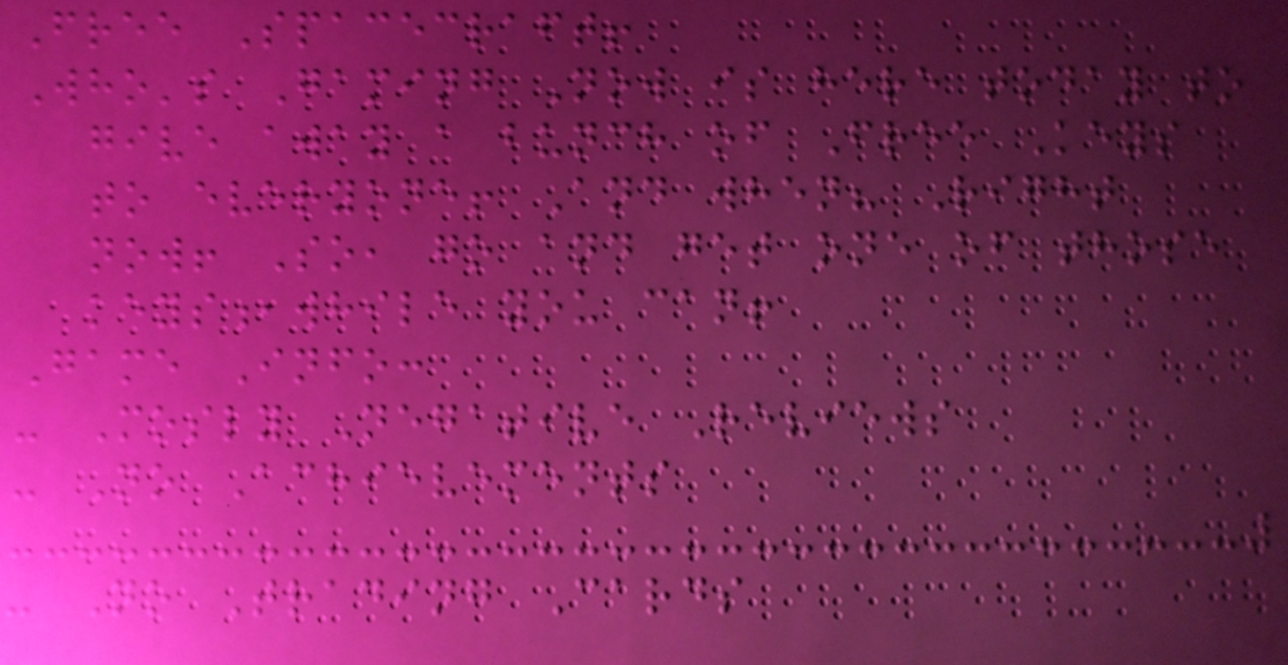Free Spacecraft!
Who's Gaming Now is here today to
give away a bunch of Free Keys
to everyone! And when? Right
now! So, go and get one of those
keys,while you can!
Game Info:
- Mosly Negative Reviews
- No Achievements
- No Trading Cards
